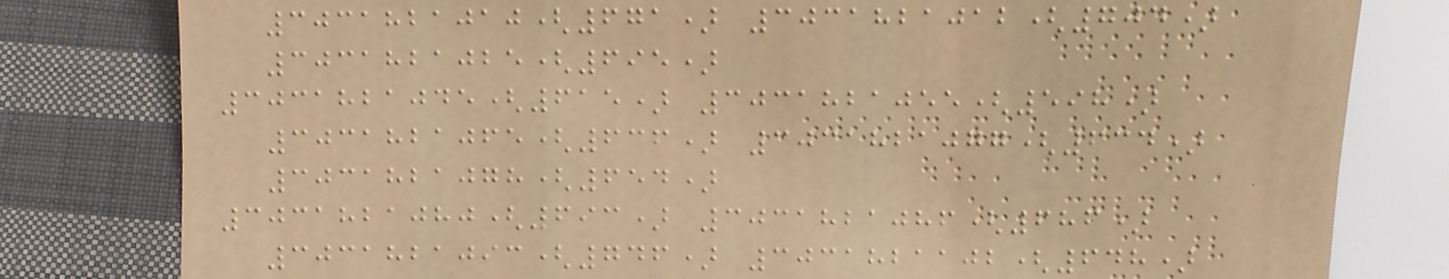3031821010(671) 3031821012(704)
3031821025(695)
3031821045(615) 3031821055(598)
3031821065(636) 3031821077(634)
3031821078(654)
3031821080(693) 3031821086(686)
3031821093(746) 3031821102(648)
